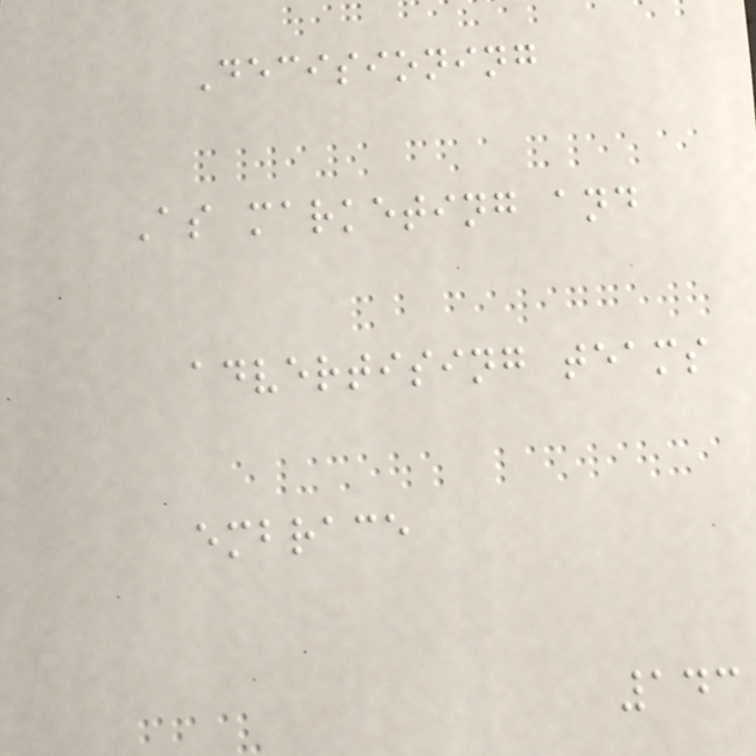Decisioning
As marketing and
advertising teams
embrace
143
